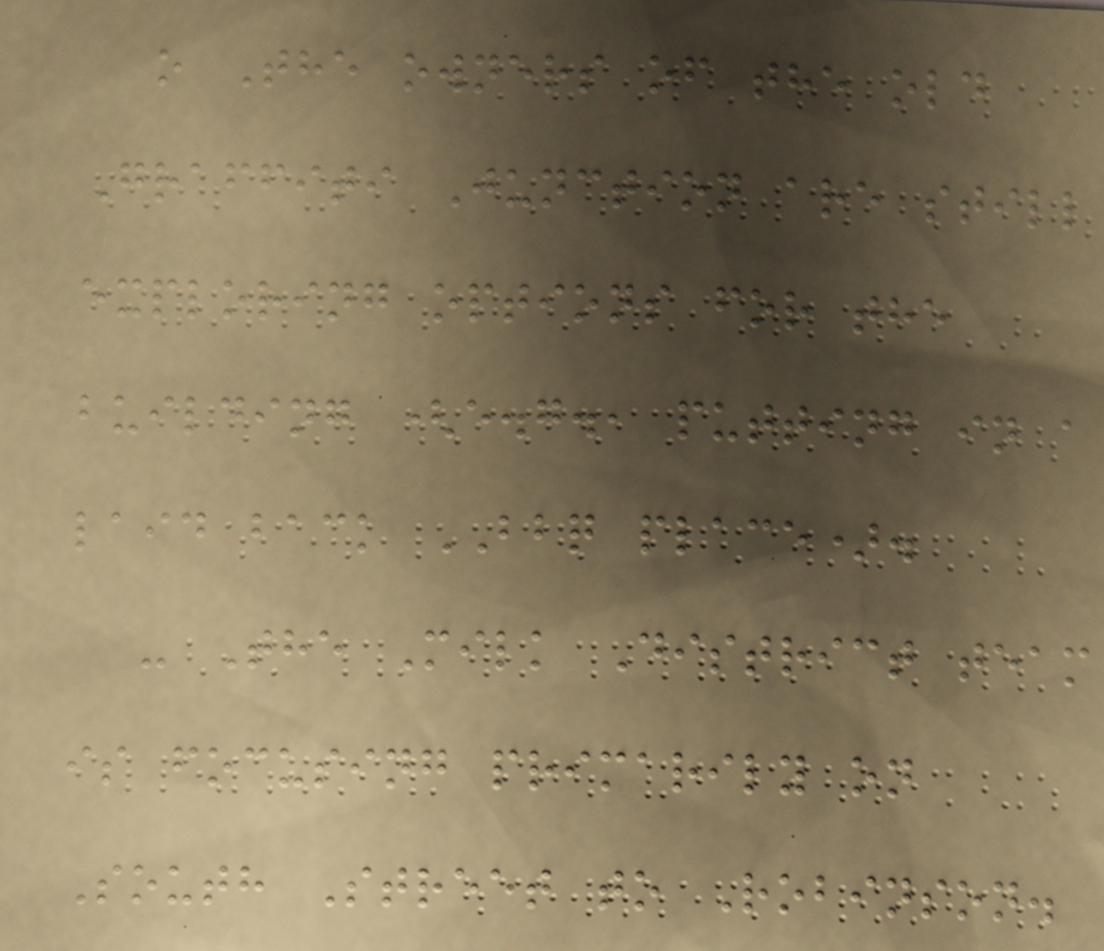o The owners of the old
Graffiti Junction are still
exploring options for the
building (e.g., putting in a
laid back BBQ place).
- The Milk District team
is focusing primarily on
South Street to Robinson.
